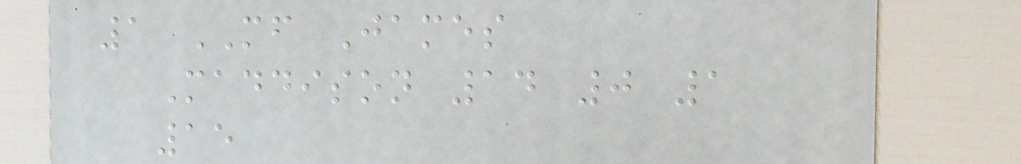1 MF James
Maddison 14 0 1
15
